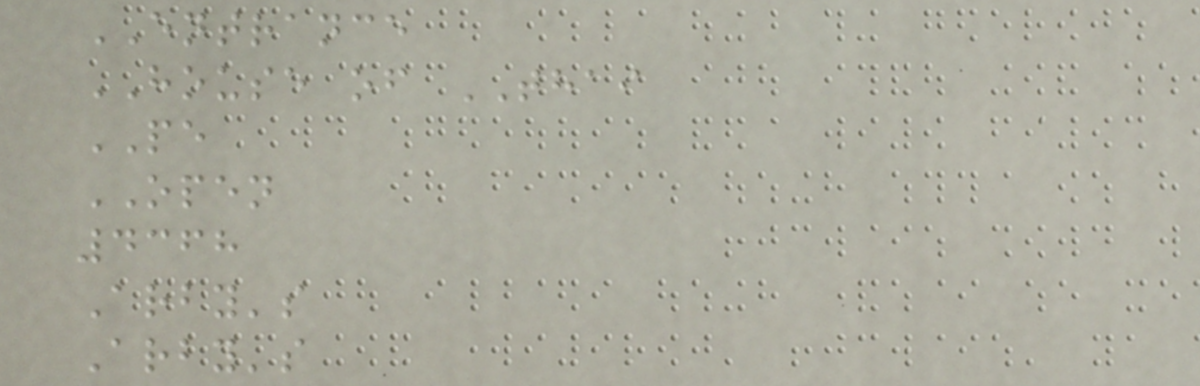ENTRANCE
HOUSE of THAI
PE
OPEN
4368
Arby's
Arby's
